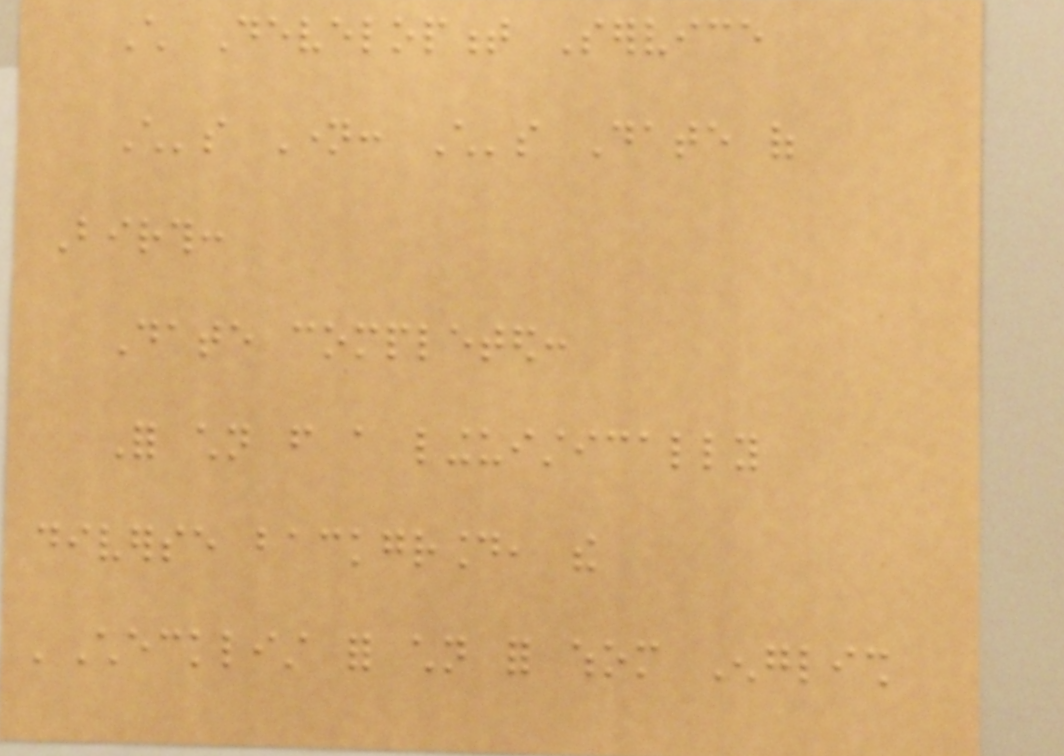Child Development Service
Child's Name: Child's Date of
Birth:
Date completed:
For children from a linguistically
diverse background, the
'Checklist for children for whom English
